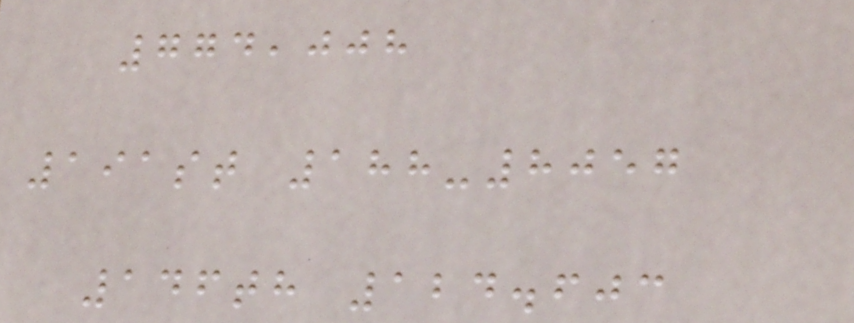774,008
191st 188-8057
146th 124.603
